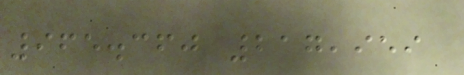965.360 217,959
